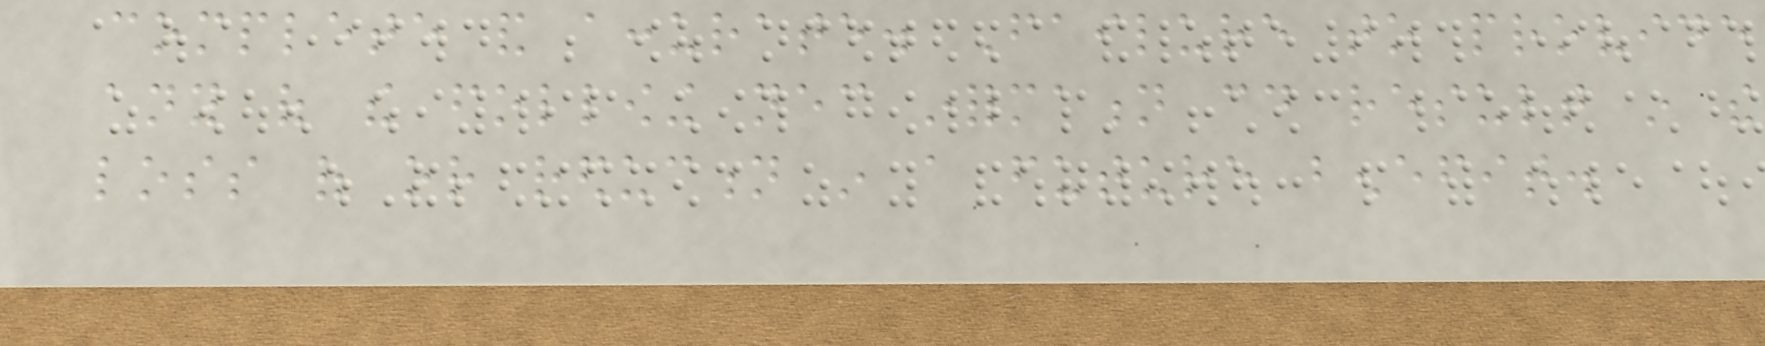complete and accurate. Failure to provide
any of the following necessary information could result in the
loss of or reduction in a future benefit.
